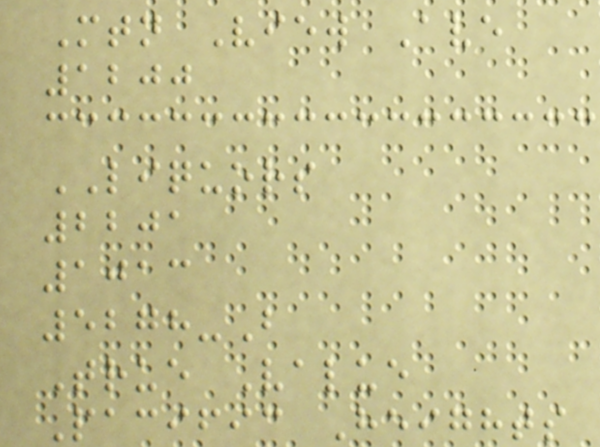Mtn View Ave
1200
LIQUORS
2201
1013
5278-B
True Value
Pacific Heights
